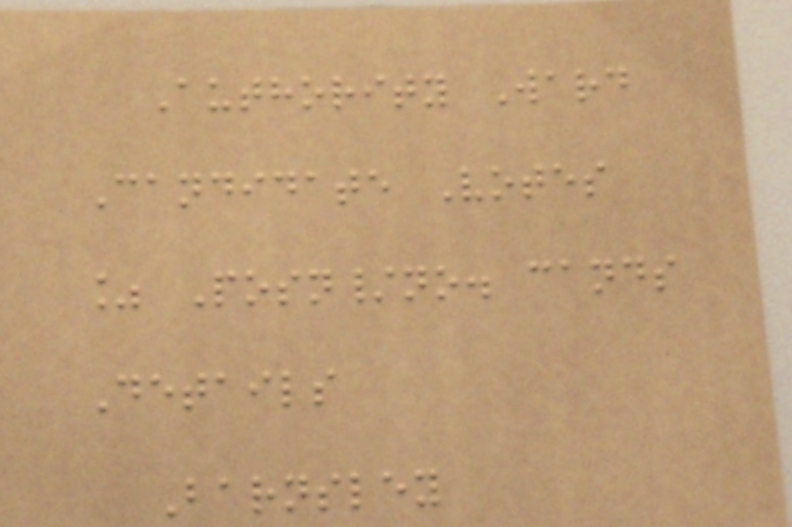Authority Ward
Candidate Votes
% Posn/no. cands
Details
Barnsley
